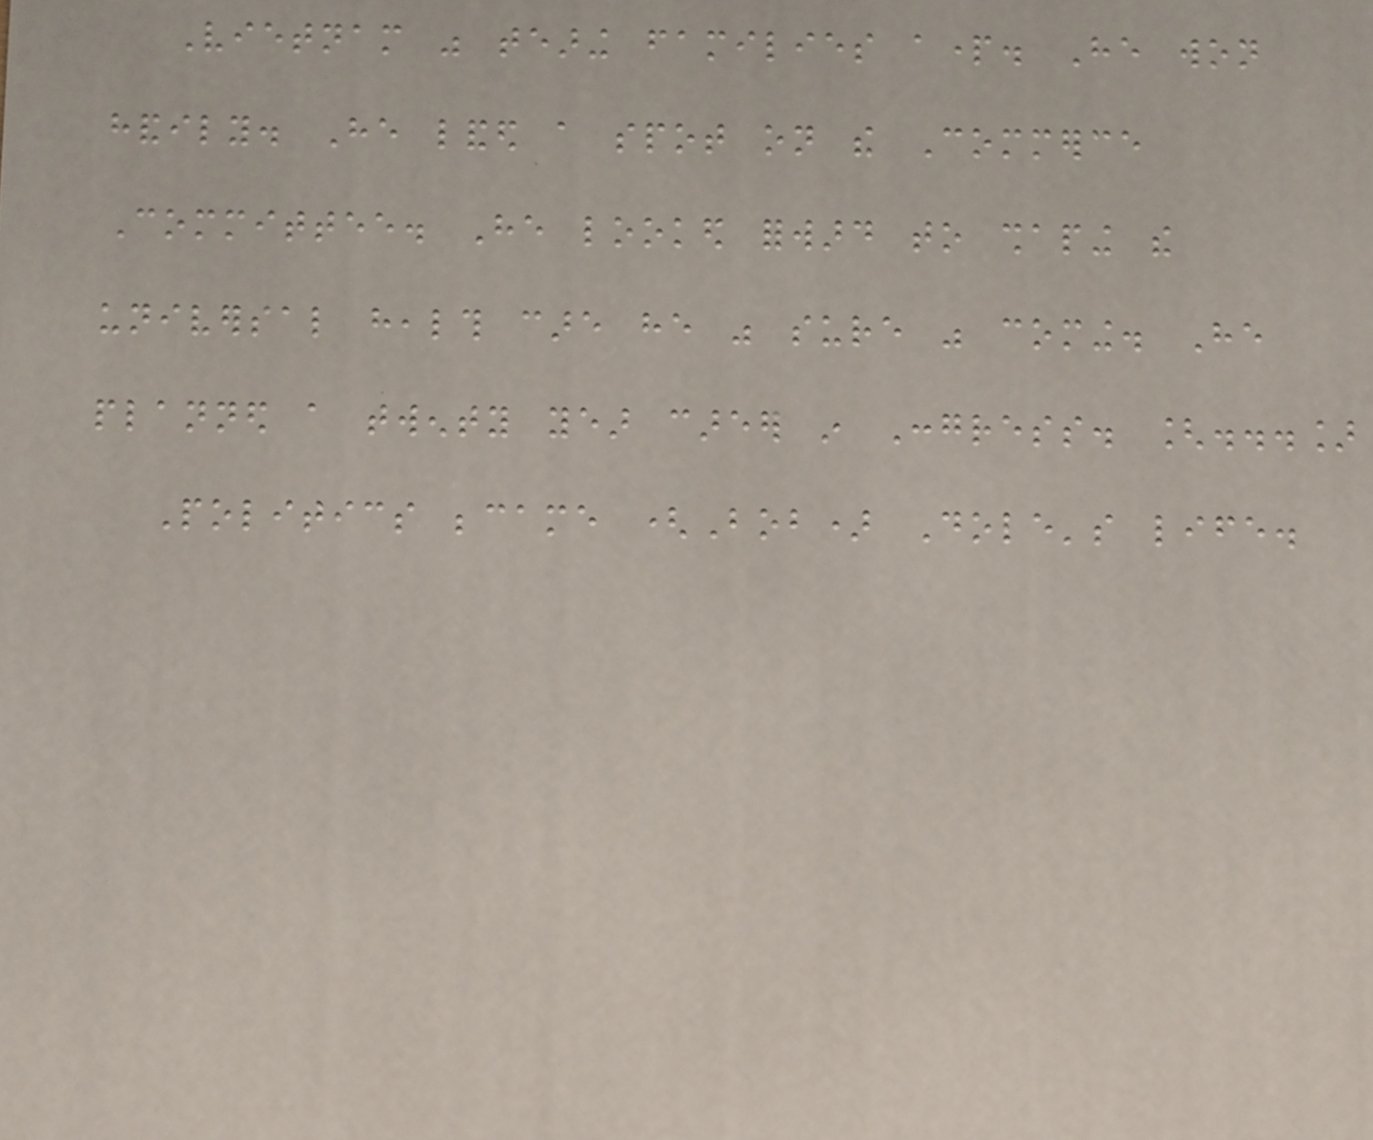Vietnam was tearing families apart. He won
handily. He landed a spot on the Commerce
Committee. He looked forward to shaping the
universal health care he was sure was coming. He
planned a twenty year career in Congress. [...]
Politics became (Bob) Dole's life.
